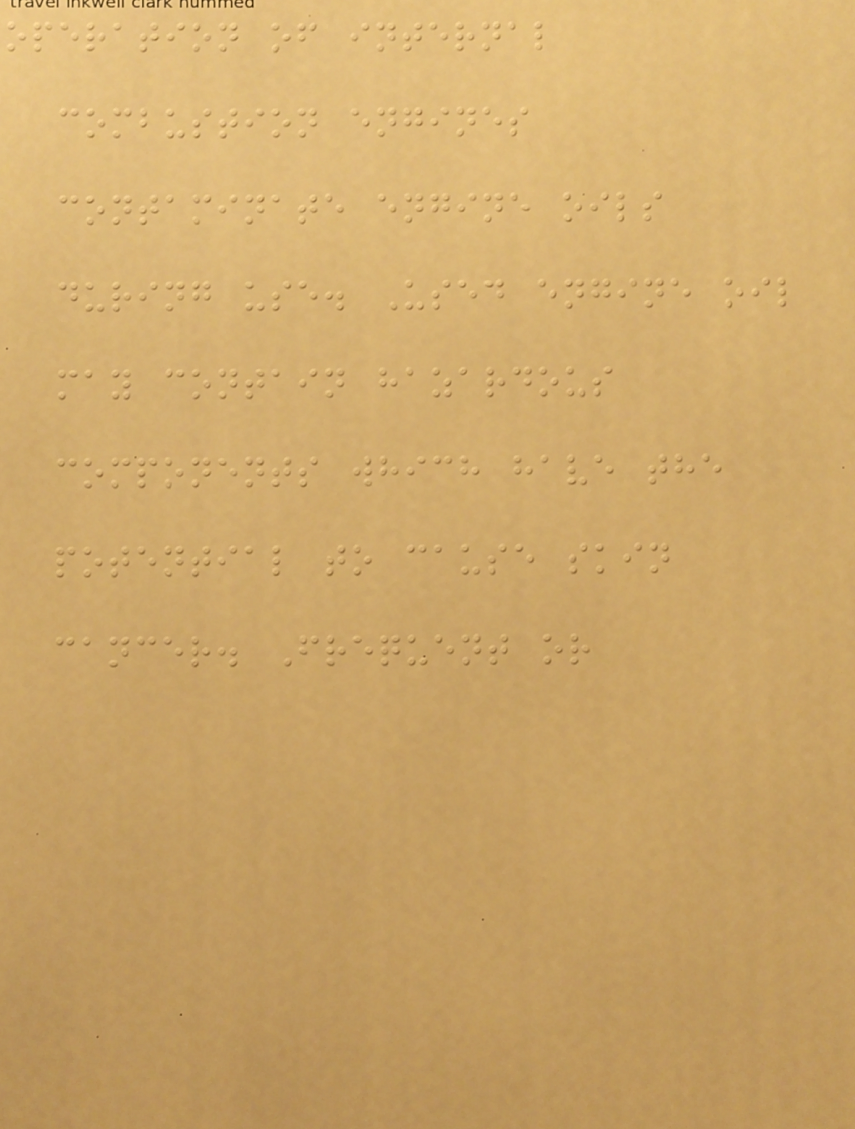operation of internal
combustion engines
contaminate engine oils
during use. Used engine oil
may contain hazardous
components which have the
potential to cause skin
cancer. Frequent or
